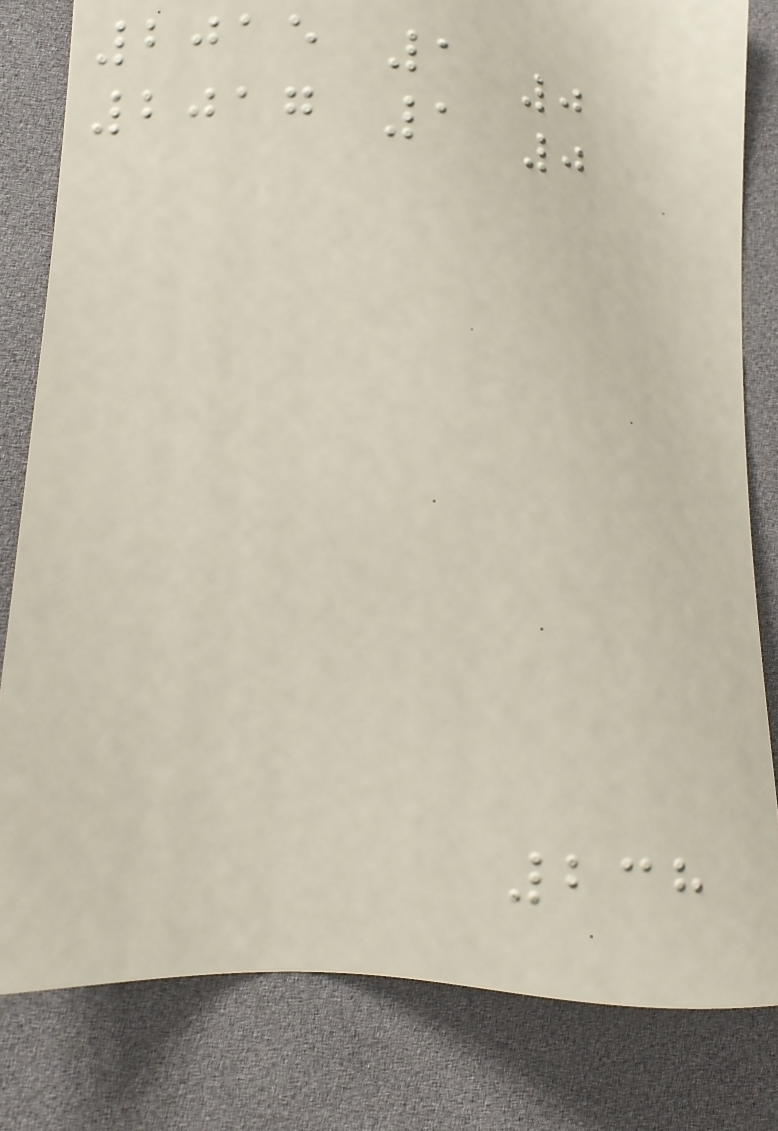2015 1 0
2017 1 0
238
